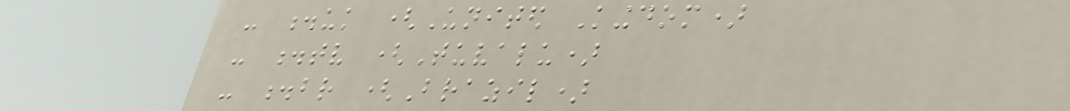- .uk (United Kingdom)
- .tv (Tuvalu)
- .br (Brazil)
